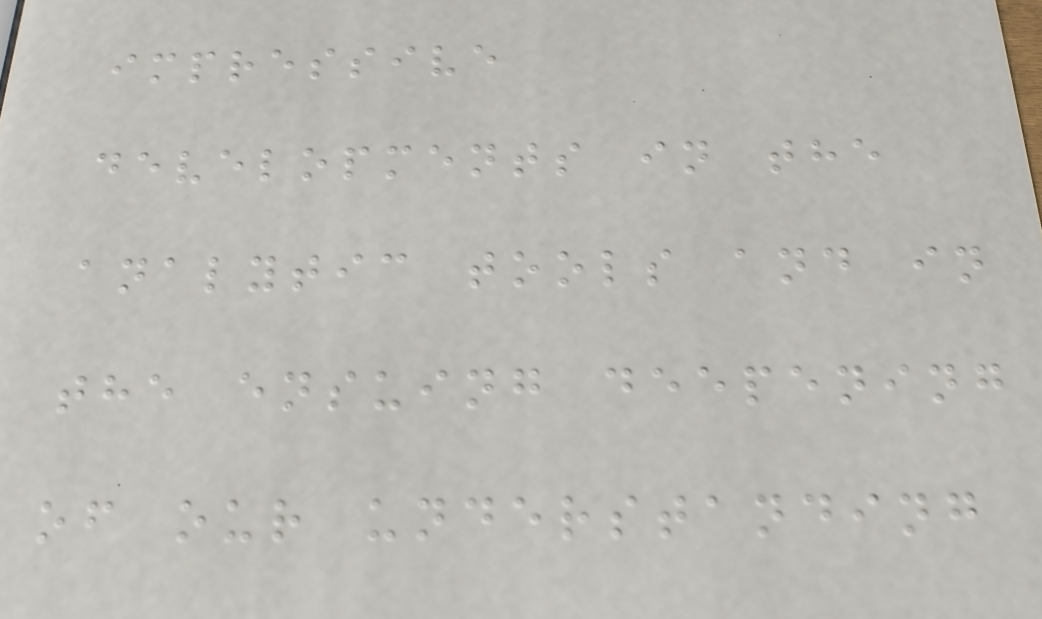impressive
developments in the
analytic tools and in
the ensuing deepening
of our understanding
